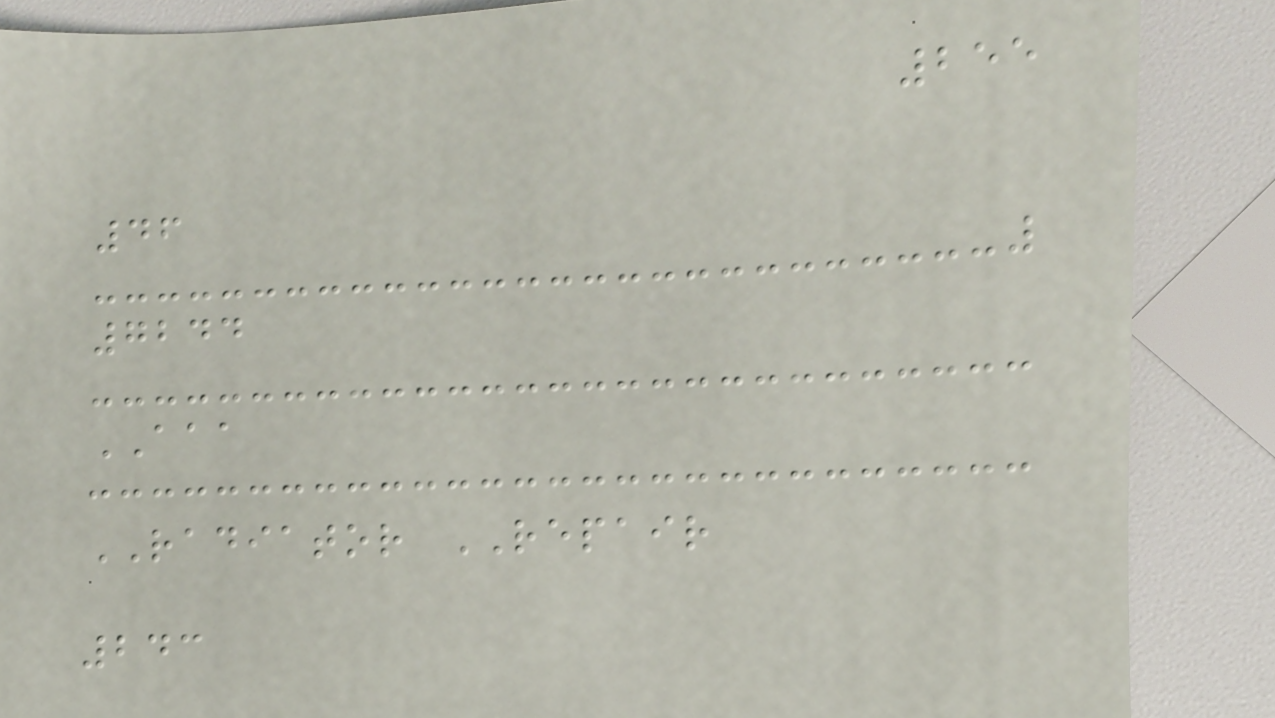255
46
7244
AAA
RADIATOR REPAIR
243
